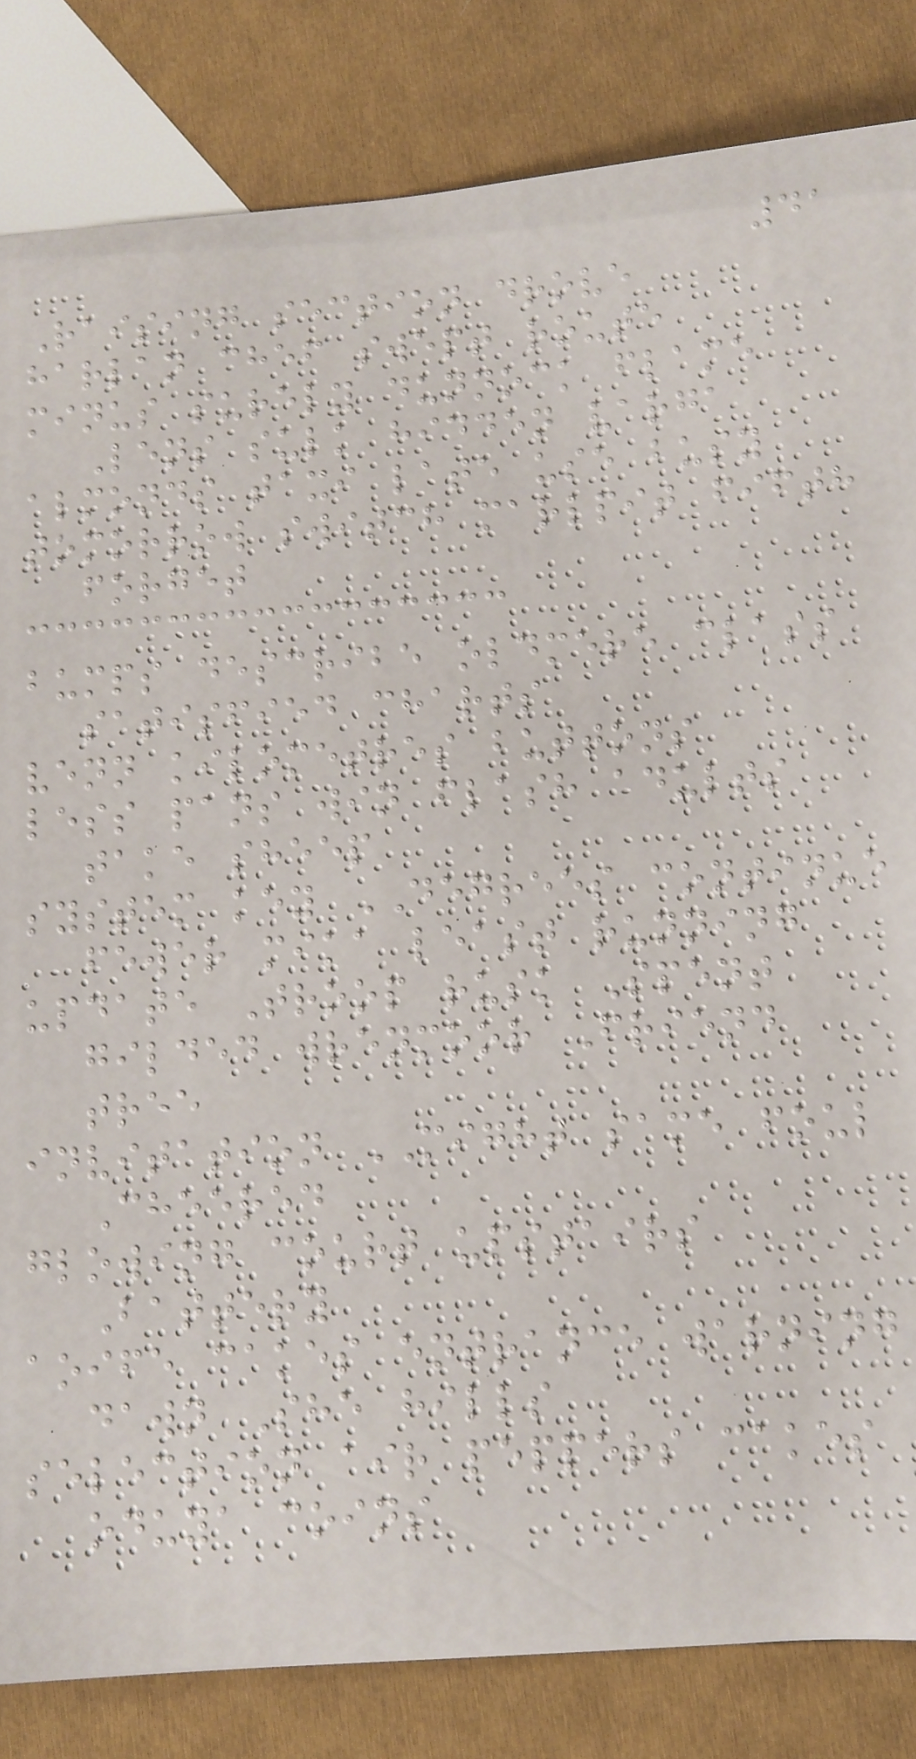41
Raising section drove
harlan chef swept route
minus surely dunnock flame
Lens sulk hidden varga
almonds taxi late use busy
tomorrow switch marlpit fifth
forget
bumps describe oldmere class
satisfied charts
venn kilometres buttons
less pans win flash adults
take sheep
system key DEGREES continue
fewer mika least running
update Troop rusk Spent
gilded wrenmoor Friend
tree
invitation MIGHT same foul
Cheered
glowing court upstairs
Battery
aoife cakes entrance warning
dawn She hills
selection air peppers cakes
oduya coins
